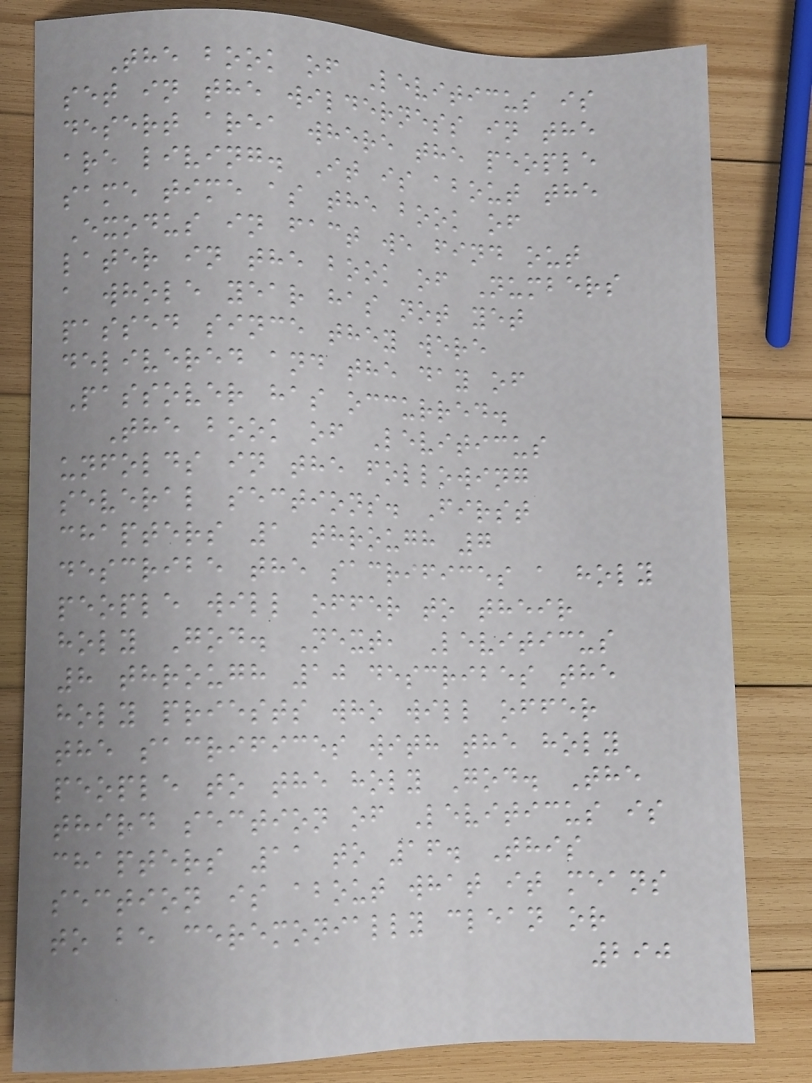The book of Leviticus is
set in the wilderness in the
desert area where the people
are living. It is about the
same time as the book of
Exodus in fact we find out
later in the book of Numbers
a whole year has not yet
passed since they were
delivered and the day of
Passover has occurred.
The book of Leviticus
unfolds in the following
several sections. First
chapters 1 through 7
describe the sacrifices a holy
people will offer to their
holy God. Next, Leviticus
8 through 10 describes the
holy priests who will offer
the sacrifices with the holy
people to the holy God. The
third section of Leviticus is
chapters 11 to 16. This
section is about what it means
to be ceremonially clean or
290
